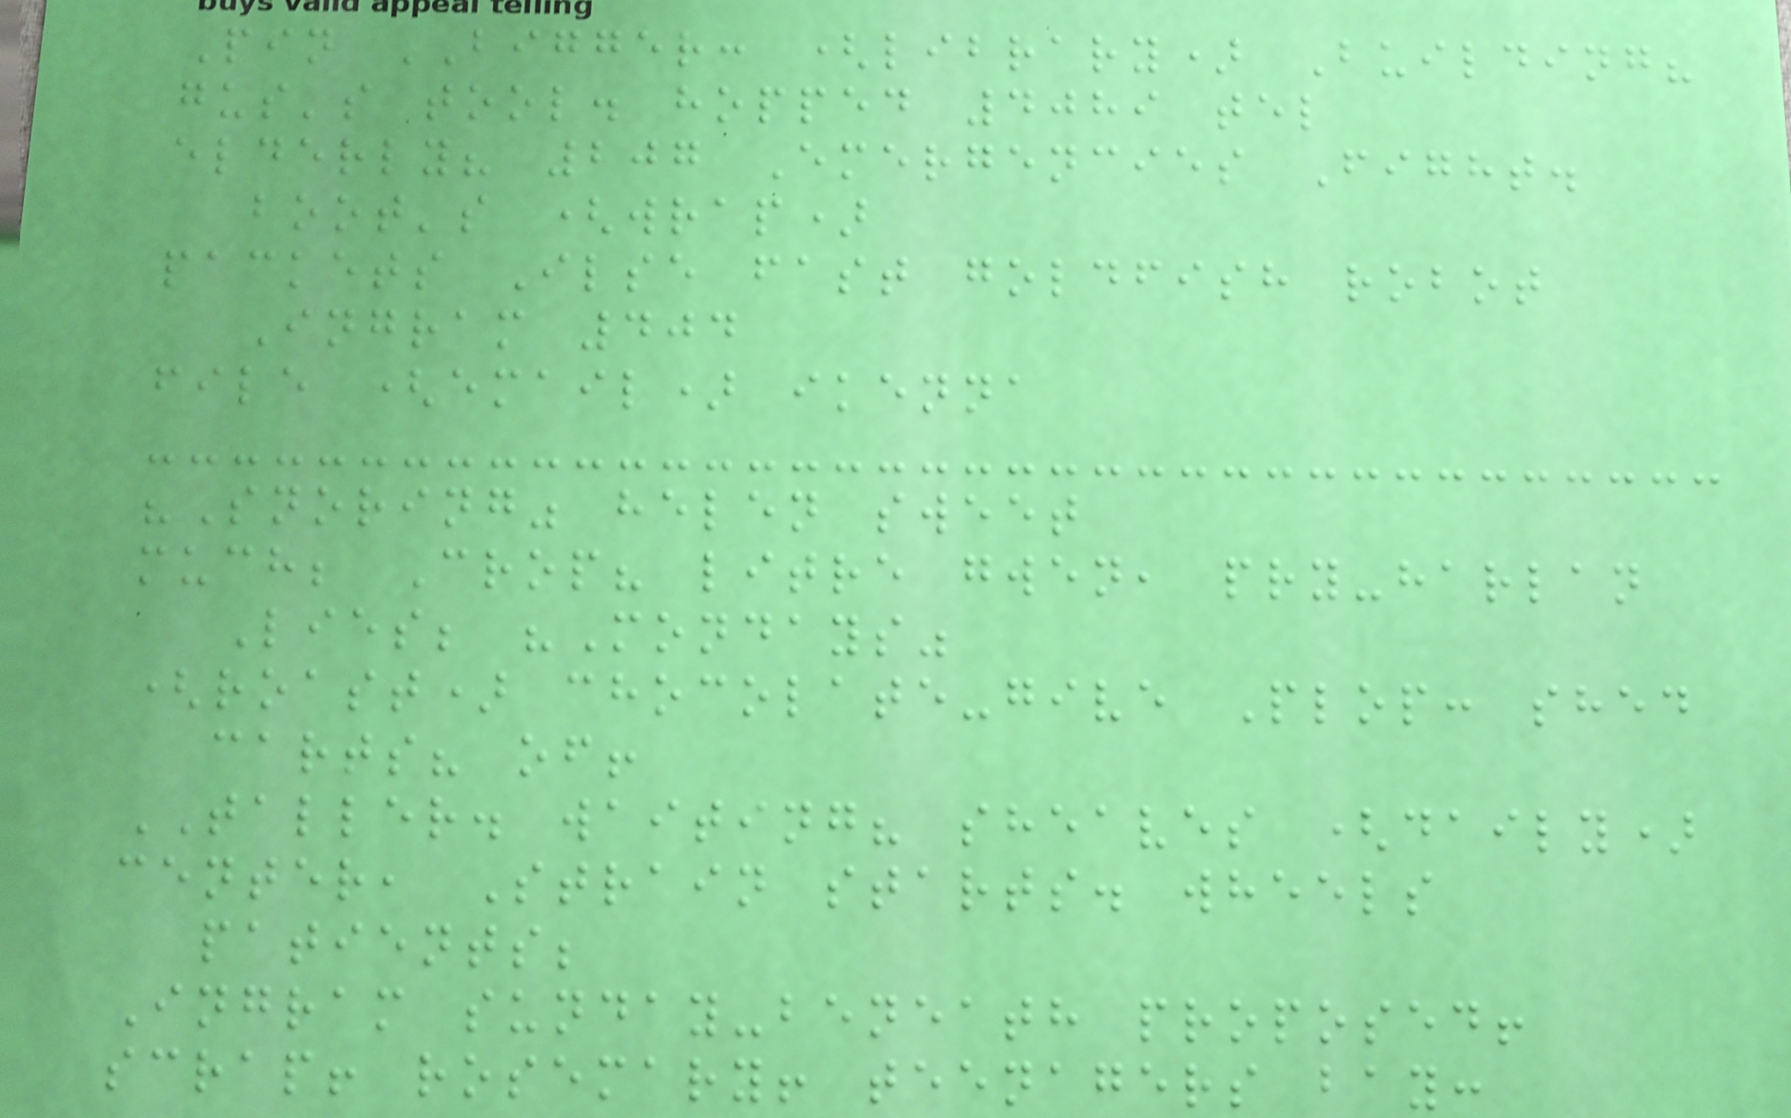Pin BIGGER: (library) Building?
gus's tool. hopped 4089 tel
elderly? 207 Emergencies Fight.
boot's (wrap)
packets Ilse fast goldfish robot
Ingram 404
file (email) ikenna
"Snoring" helen sweet
much; Crop? litre gwen, pry-harlan
Lies; "Mondays"
(roast) chocolate-give Plop: shed
carts? of!
TALLER. waiting? sheaves (daily)
center, Strain starts. wheels
patients;
Ingram sunday-beneath proposed!
scrap! rosemary! teenagers bay:
